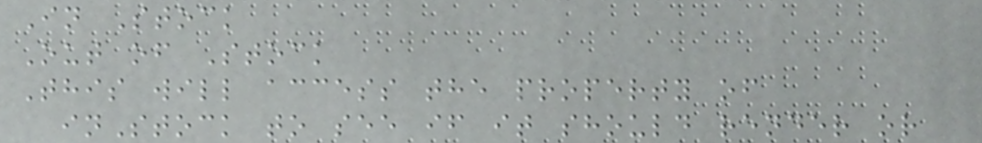In Stock
Out of Stock
This will access the property of
inStock to see if it should render or
